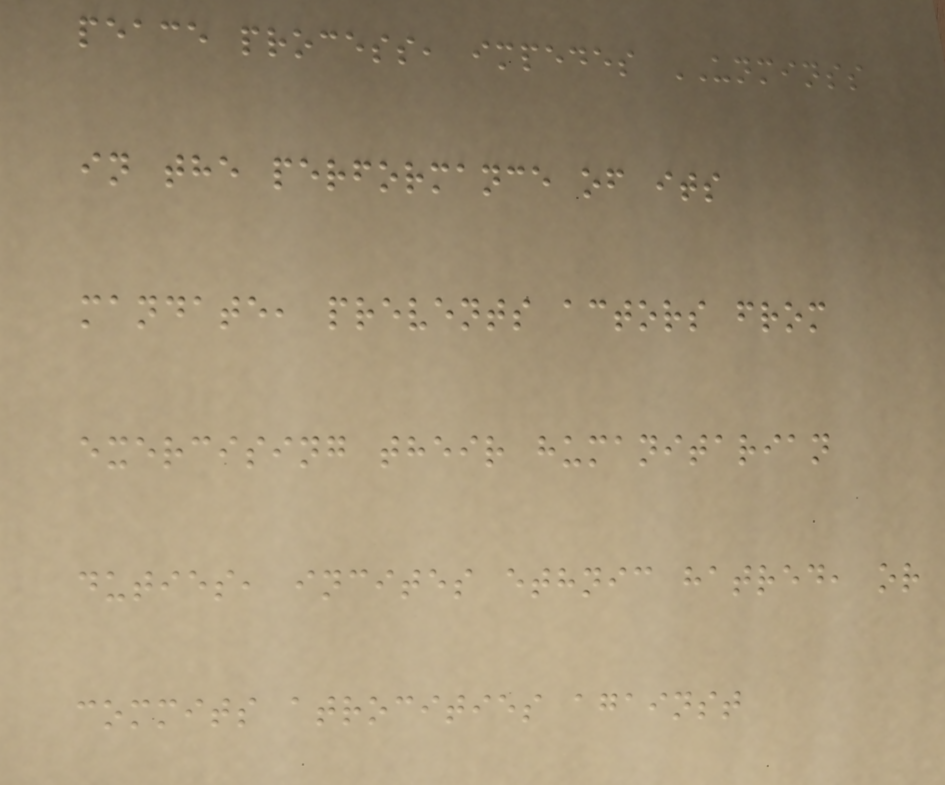peace process, impedes UNMINSS
in the performance of its
mandate, prevents actors from
exercising their humanitarian
duties, incites ethnic hatred, or
commits atrocities against
